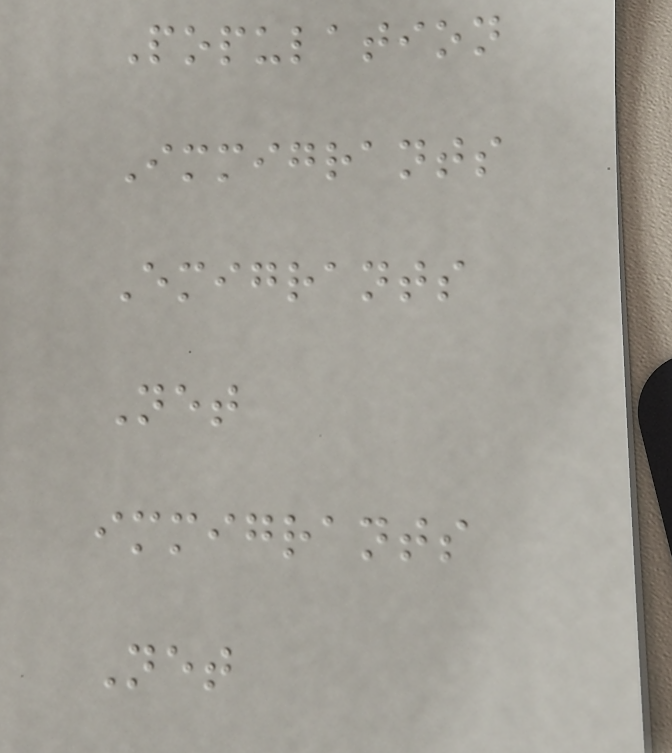Population
Immigrants
Emigrants
Net
immigrants
Net
